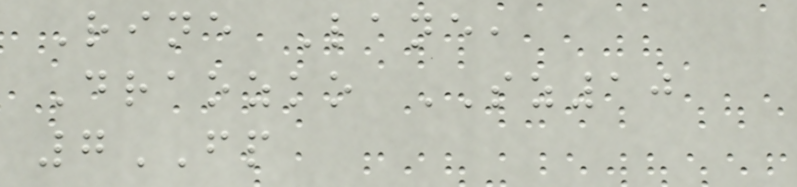Rine Lane,
Draozko SZ10
7FP
